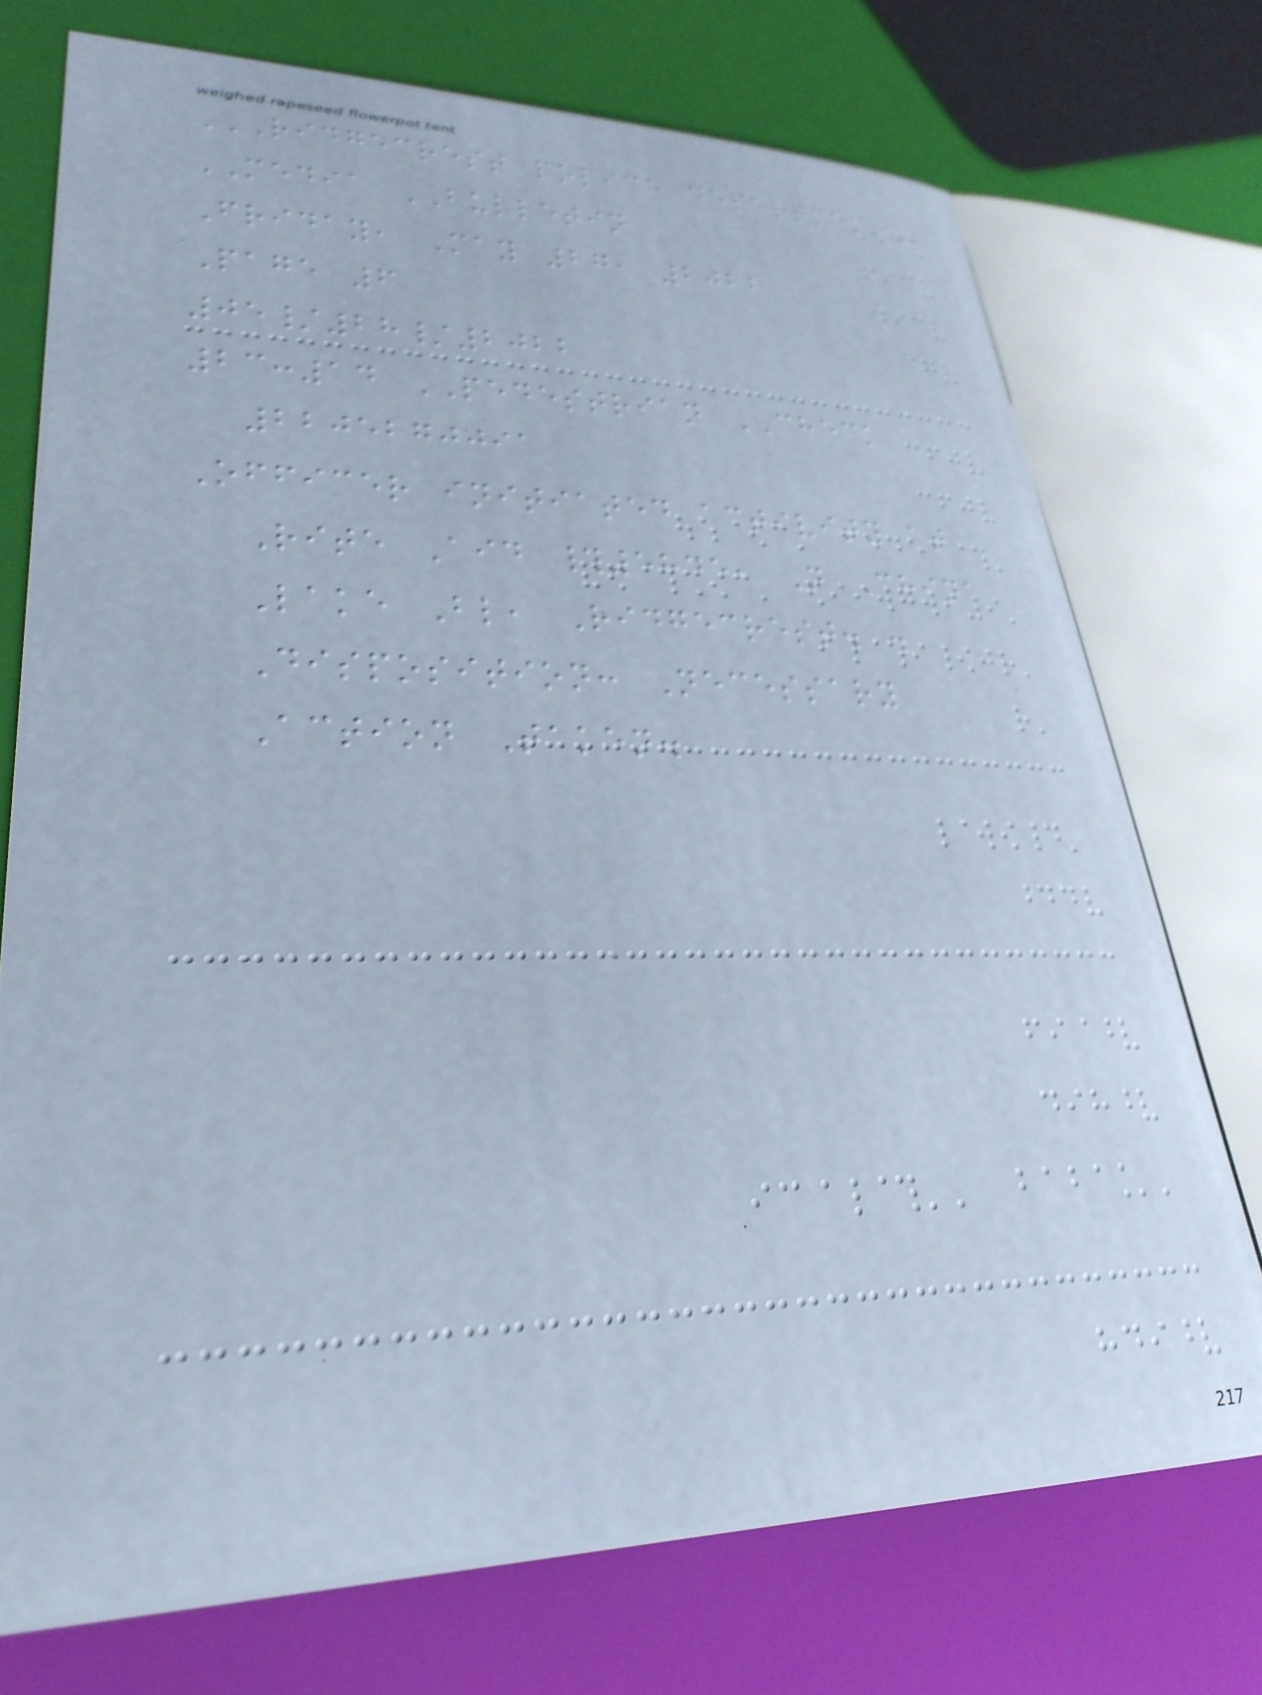RIDGECREST POLICE DEPARTMENT
MEDIA BULLETIN
Friday, May 27, 2022
Page 6
05/28/2022
23:14 PEDESTRIAN CHECK
2205270091
Officer initiated activity at
Rite Aid #5845, N China
Lake Bl, Ridgecrest. .
Disposition: Necessary
Action Taken.
